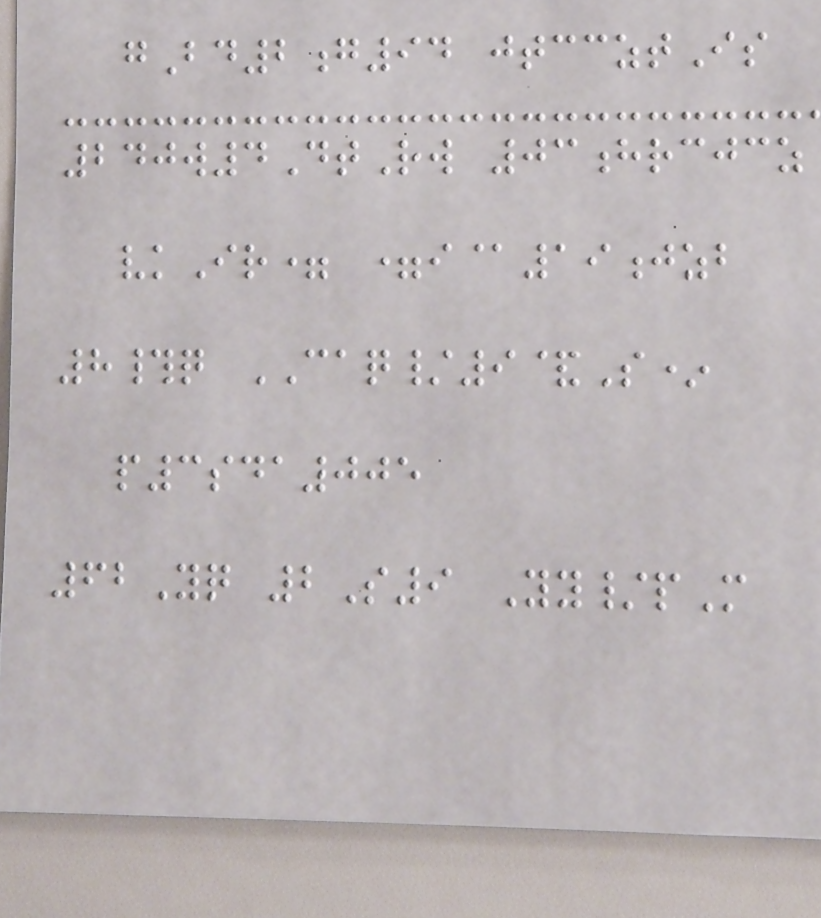gBd2g94 jtccztIs
240w4DtRw 03hrcjcz
vkIr= =i@19jzb
8#q CAQ/9&S*
p3sda005
62Yq 2S9 Yy/pM
